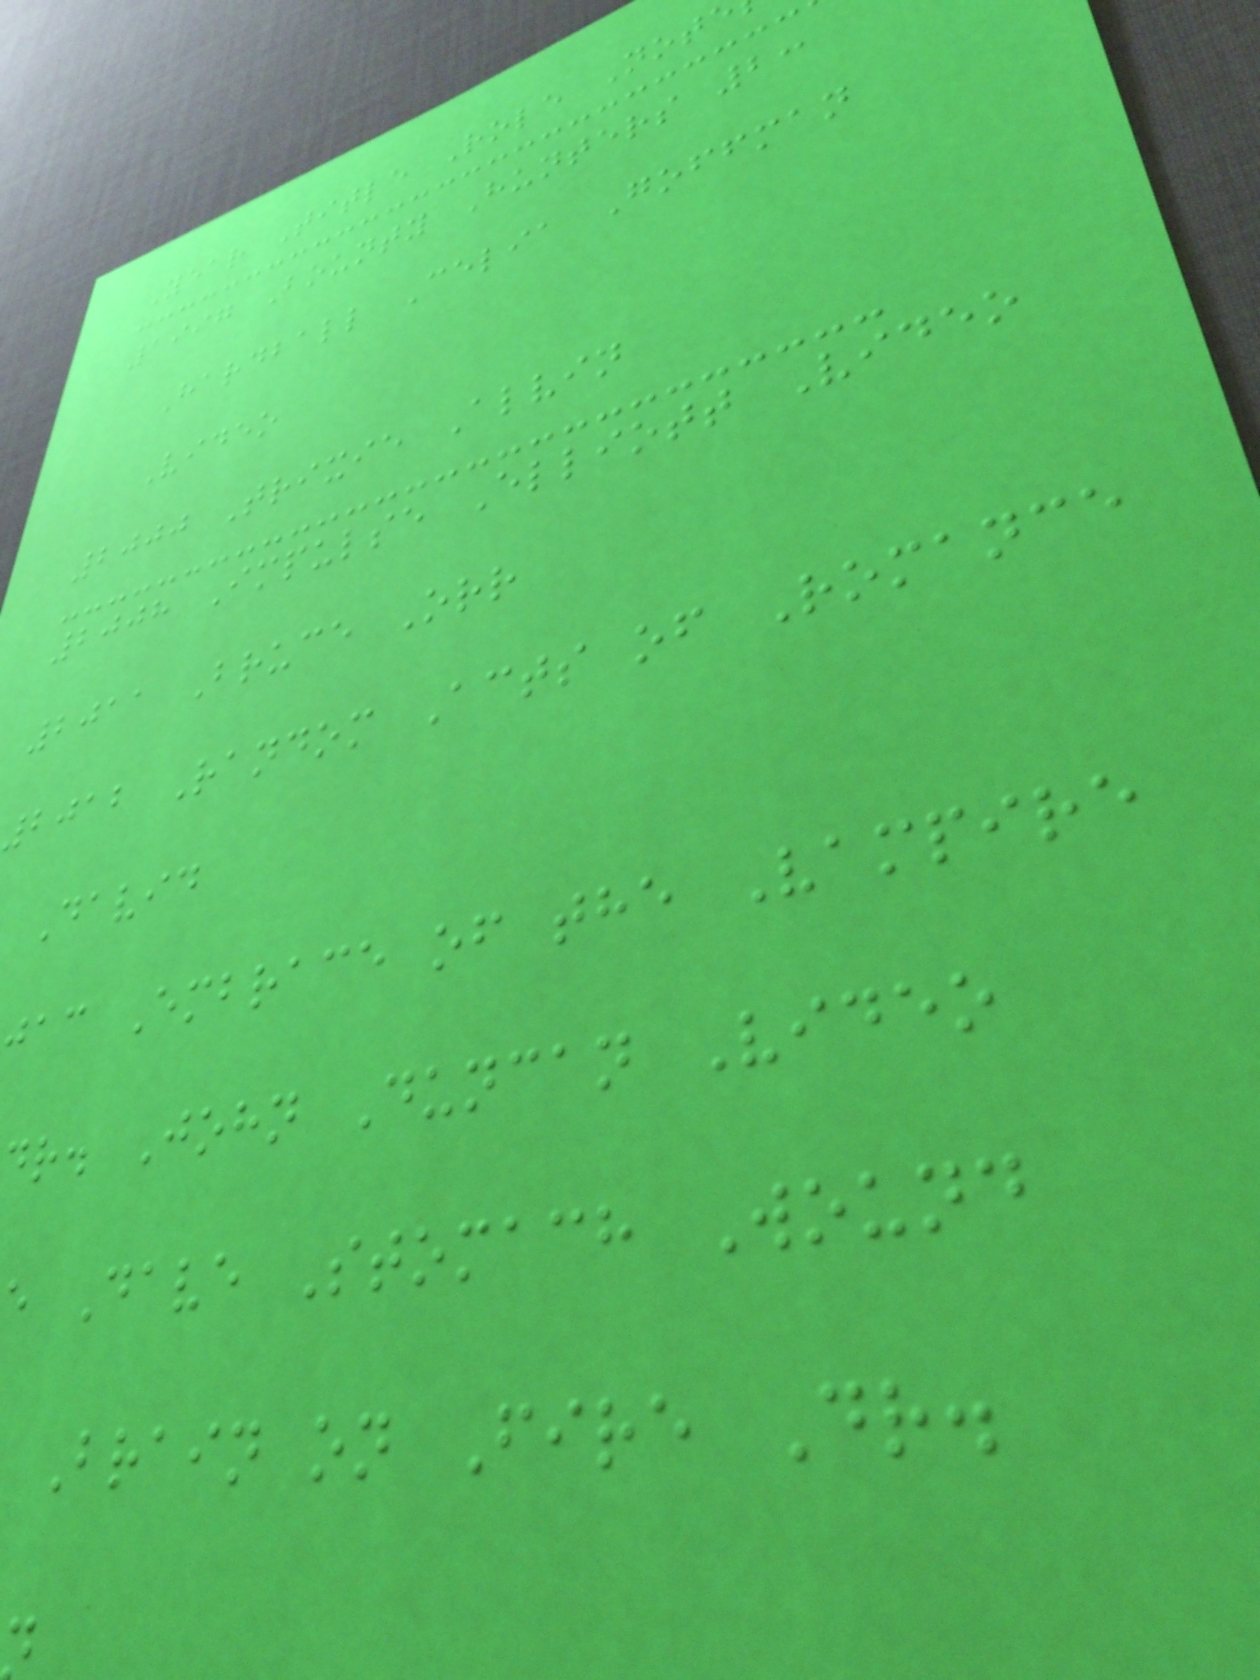Year Title Role Not
1997 Bounty Hunters 2:
Hardball Celia Goffman
Video
2000 Trixie Alvin
2008 Impulse Elliott Video
2011 Bruce Orr
2012 Random Acts of Romance
David
ac Embrace of the Vampire
r. John Duncan Video
Dave Stomach Wound
Brain on Fire Dr.
